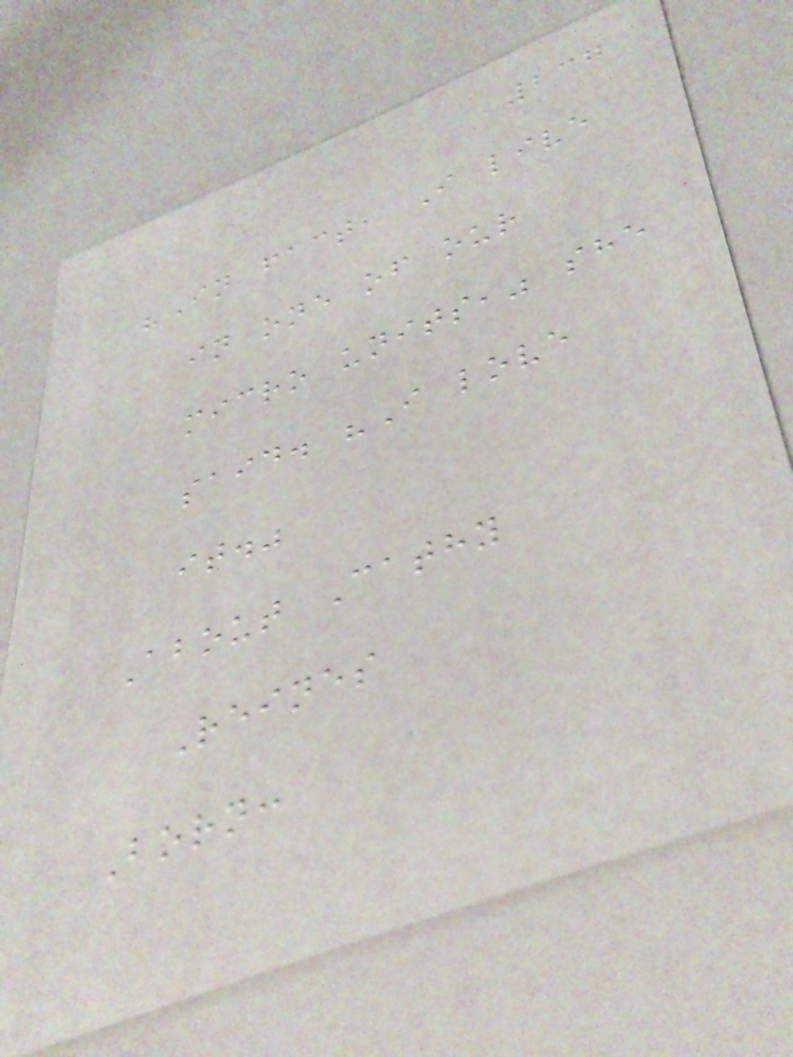237
"In fact, I live
in one of our
micro units," she
said. "I love
it."
About Cathy
Reines
Born:
